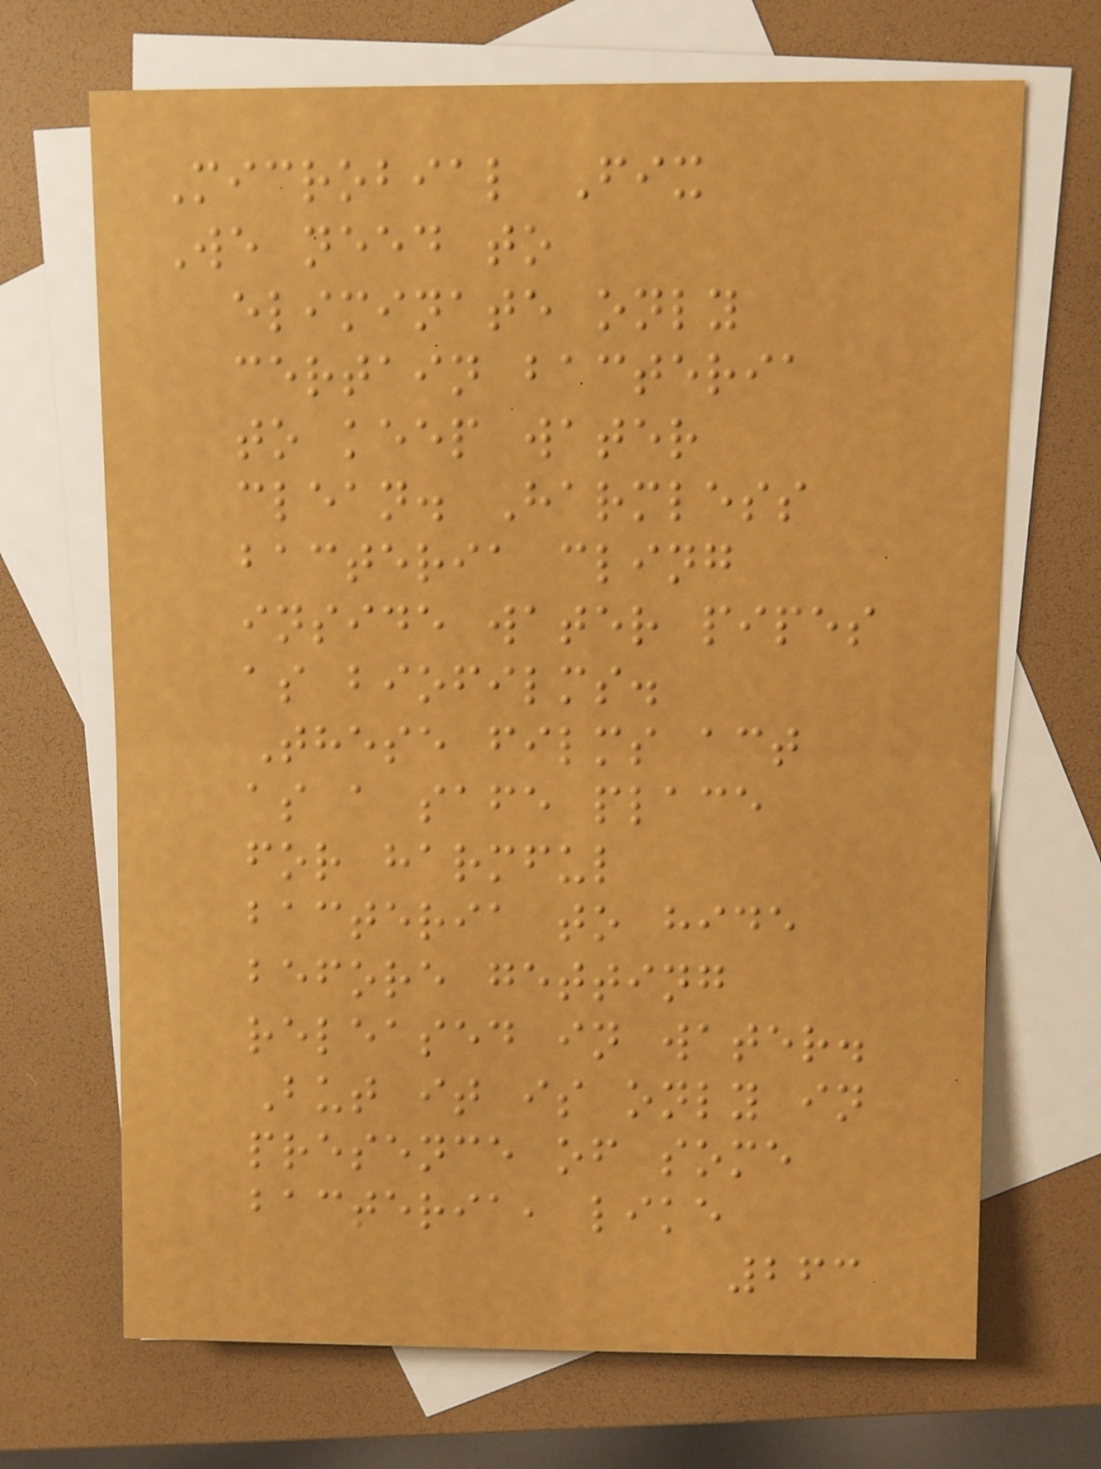Microbial Fix
We need to
eliminate only
certain bacteria
to keep water
clean. Harmless
bacteria cling
inside water pipes
as biofilms.
These films act
as a safe place
for harmful
bacteria to hide
before getting
released in water.
But it is only in
presence of some
bacteria, like
263
